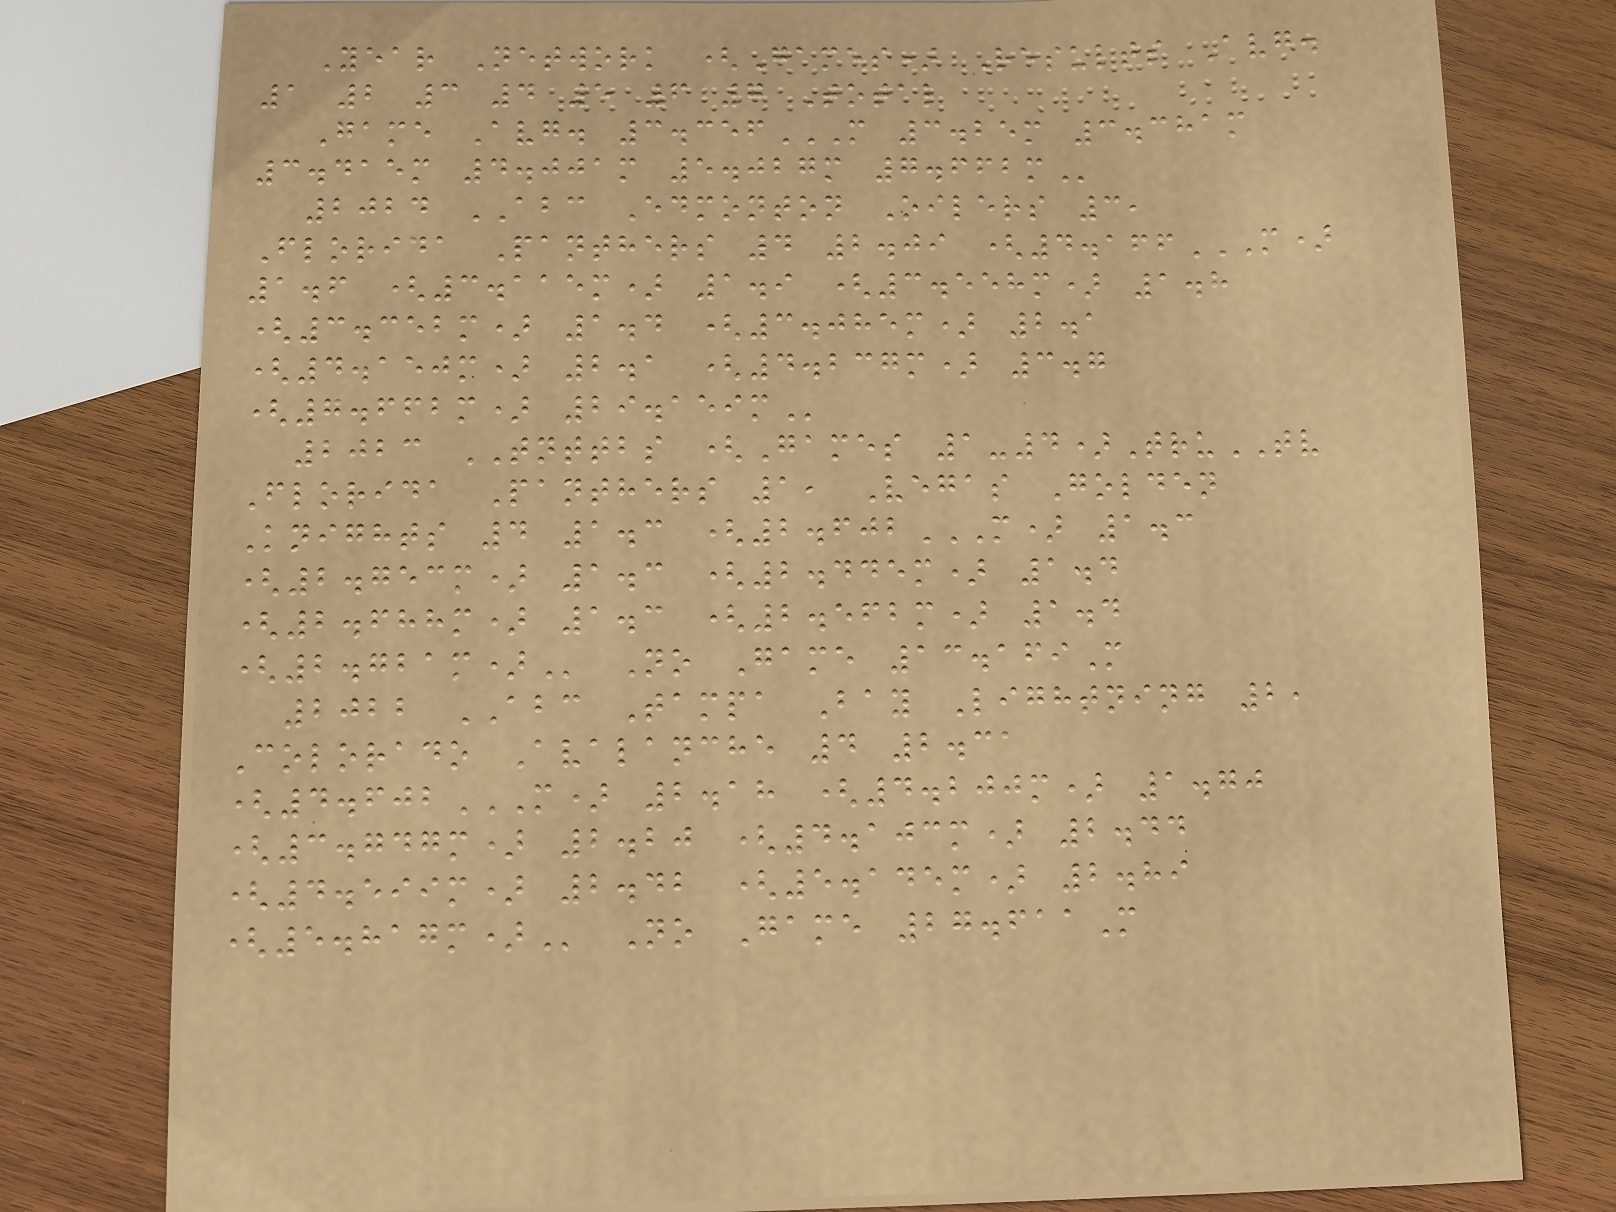Year Network (Games) Results Avg.
1 2 3 4 5 6 7 Total
Game Avg. 3.356M 3.25M 3.381M
3.415M 4.001M 5.027M 7.662M
2024 ABC Edmonton Oilers 3,
Florida Panthers 4 2.09 (4.166M)
1.6 (3.115M) 1.9 (3.558M) 1.8
(3.352M) 1.4 (3.085M) 2.1
(4.150M) 2.1 (4.237M) 3.7
(7.662M) 29.159M
2023 TNTTBS (Games 1-4)TruTV
Florida Panthers 1, Vegas Golden
Knights 4 1.3 (2.602M) 1.3
(2.753M) 1.3 (2.445M) 1.4
(2.688M) 1.3 (2.562M) 1.4
(2.721M) No Game 13.169M
2022 ABC Tampa Bay Lightning 2,
Colorado Avalanche 4 2.31
(4.602M) 2.18 (4.200M) 1.70
(3.747M) 2.20 (4.103M) 2.44
(4.599M) 2.42 (5.145M) 2.89
(5.817M) No Game 27.611M
